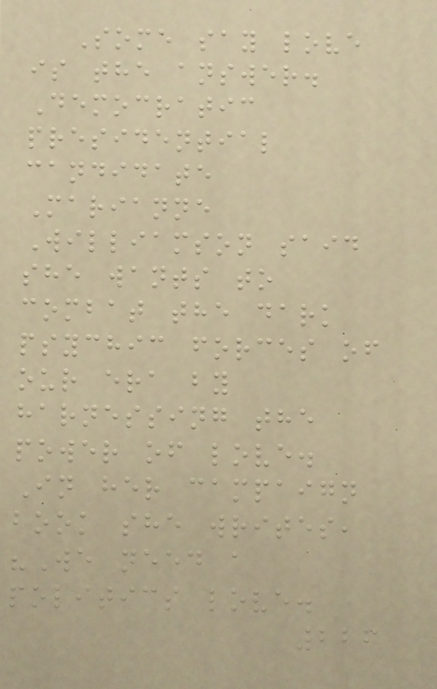Some say love
is the answer.
Democratic
presidential
candidate
Marianne
Williamson said
she wants to
combat the dark
psychic forces of
our era by
harnessing the
power of love.
In her campaign
book she writes,
"We need a
politics love.
226
